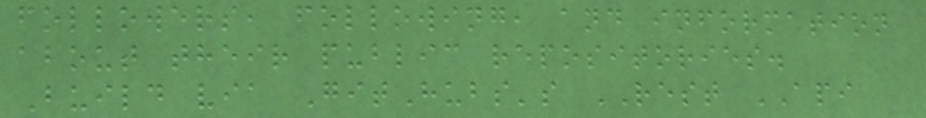followers, following, and information
about their public repositories.
Build via GitHubs's REST API
